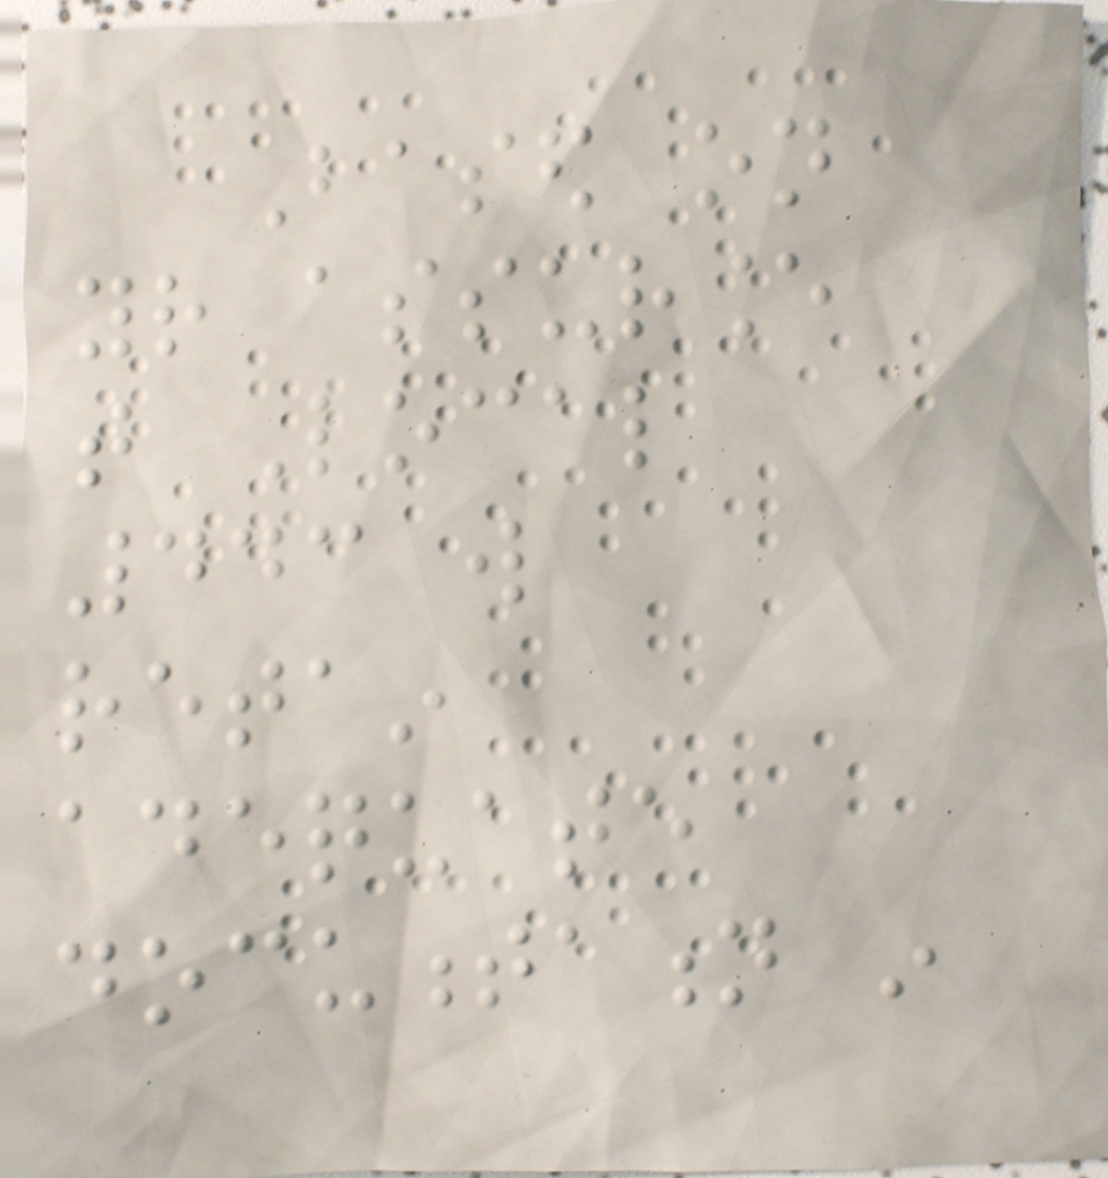Based on
your assurance
that Local
443 will
retain
adequate
documentation in
